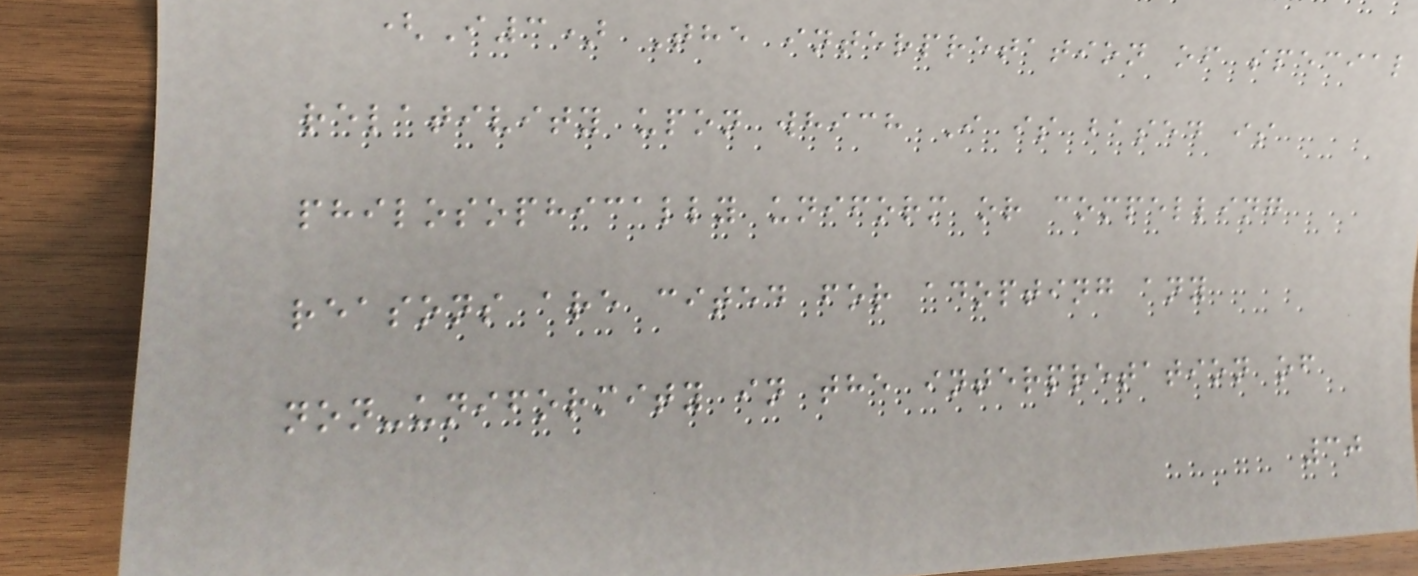(I3) The interpretation of special
relativity upon which I is based is
philosophically uniform or compelling
reasons are cited for adopting any
non-uniformity in the interpretation of
30
